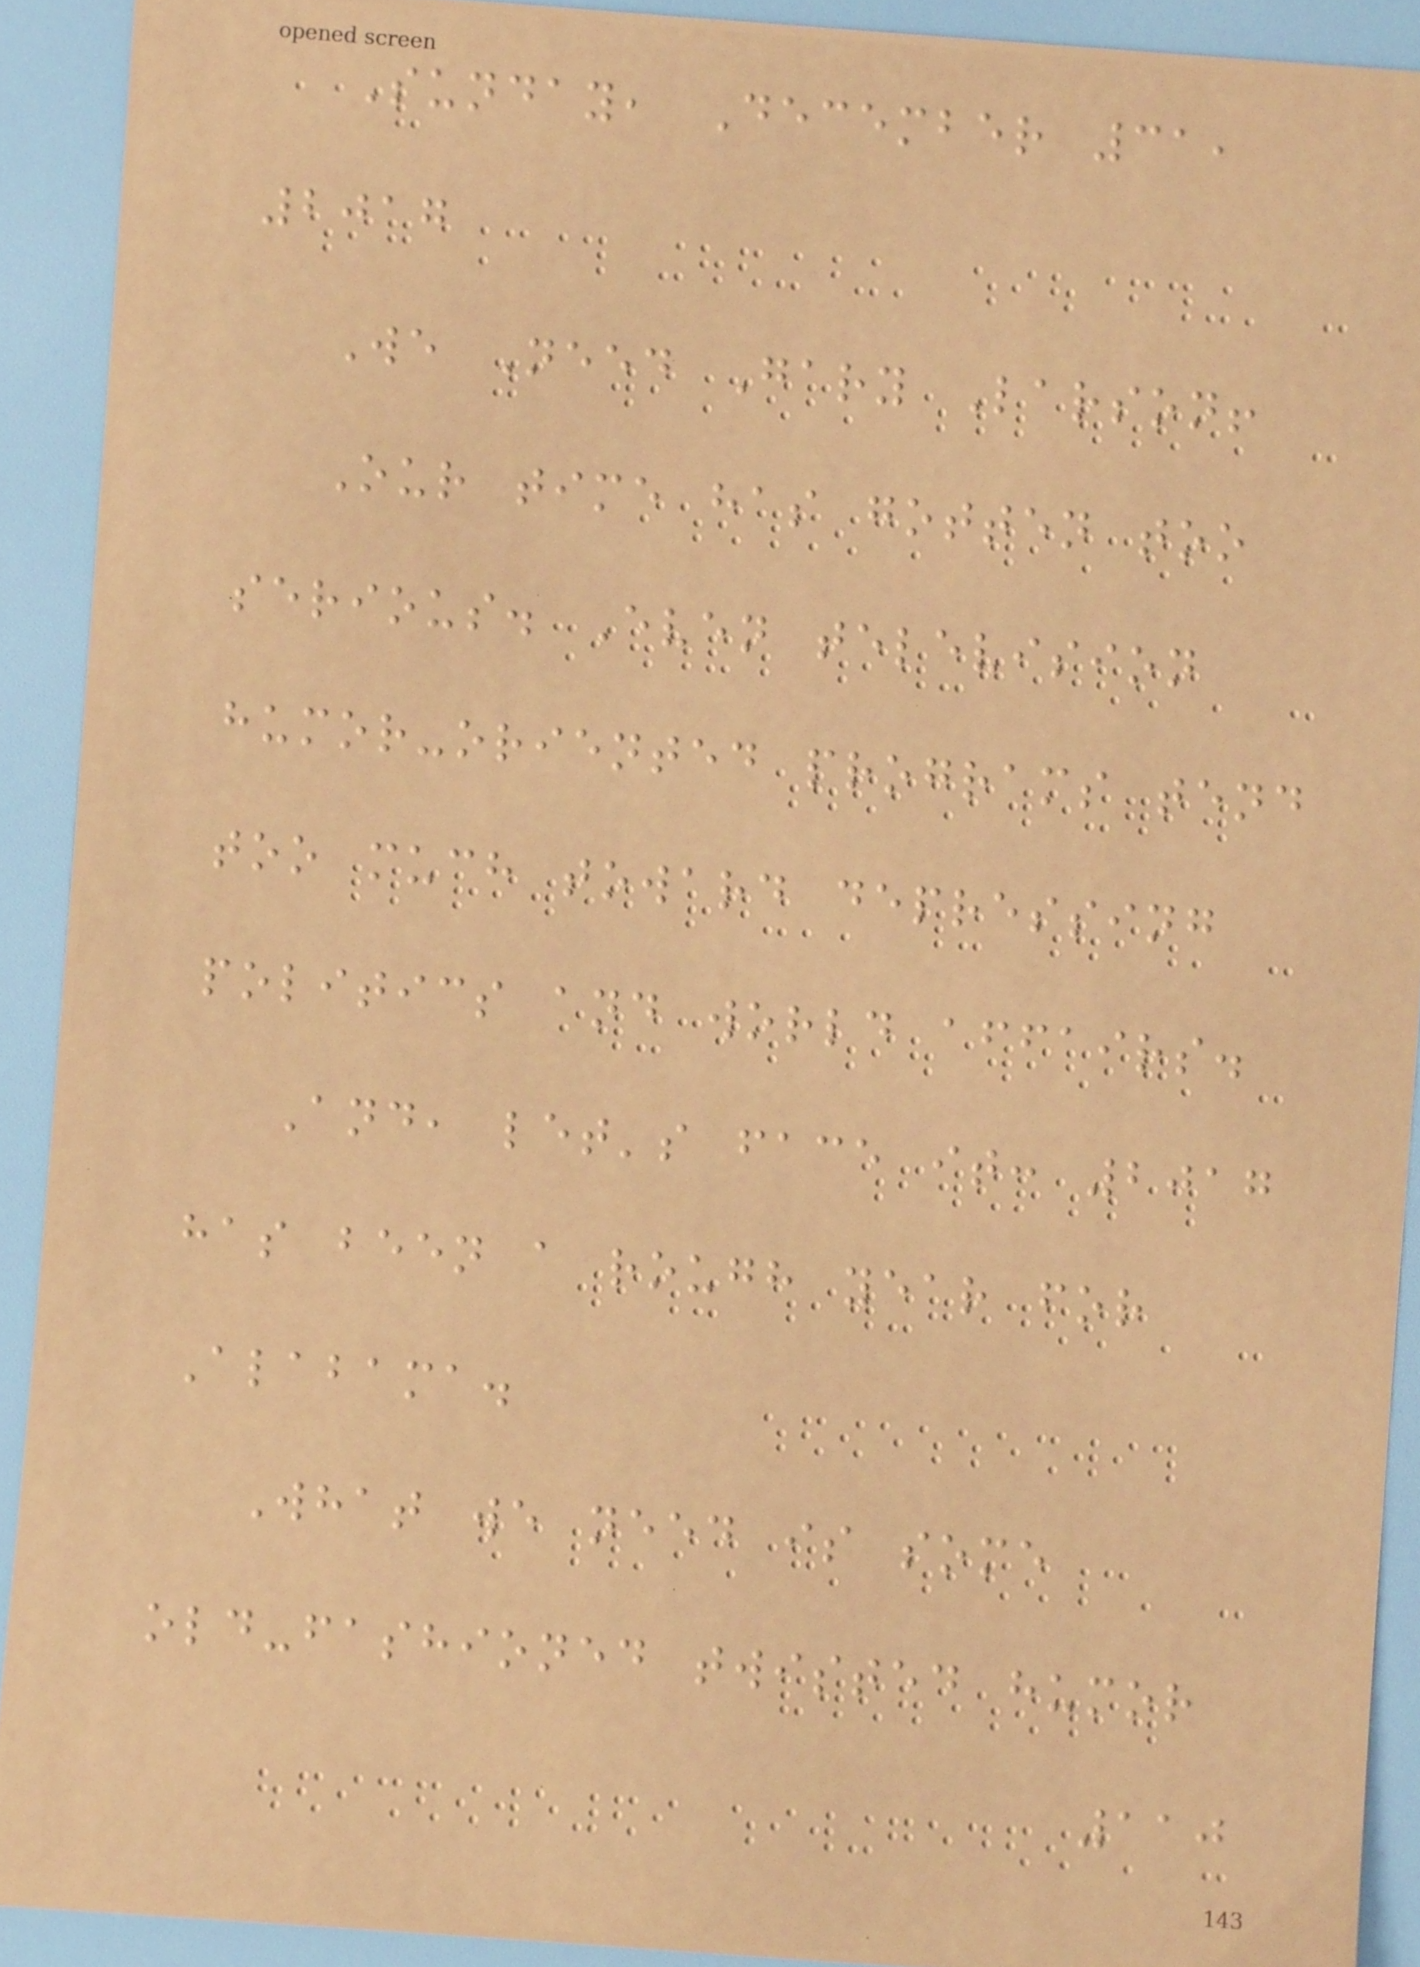Sunday, December 31,
2017
We Need Gary Larson!
Our time has gotten too
serious. Even television
humor-oriented programs tend
too much toward depressing
politics and world affairs.
And, let's face it: 2017
has been a rough year for
Alabama.
What we need is some
old-fashioned twisted humor
110
